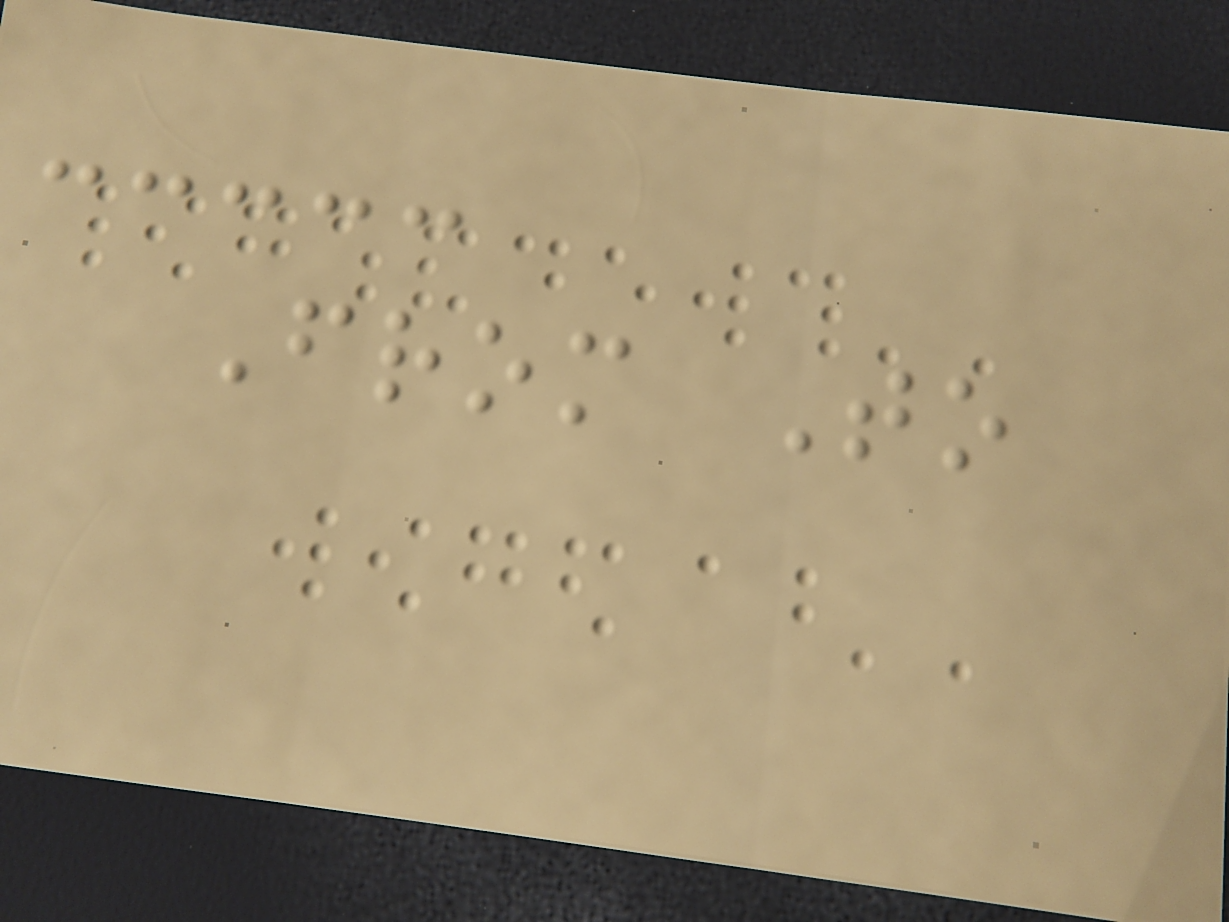From To
